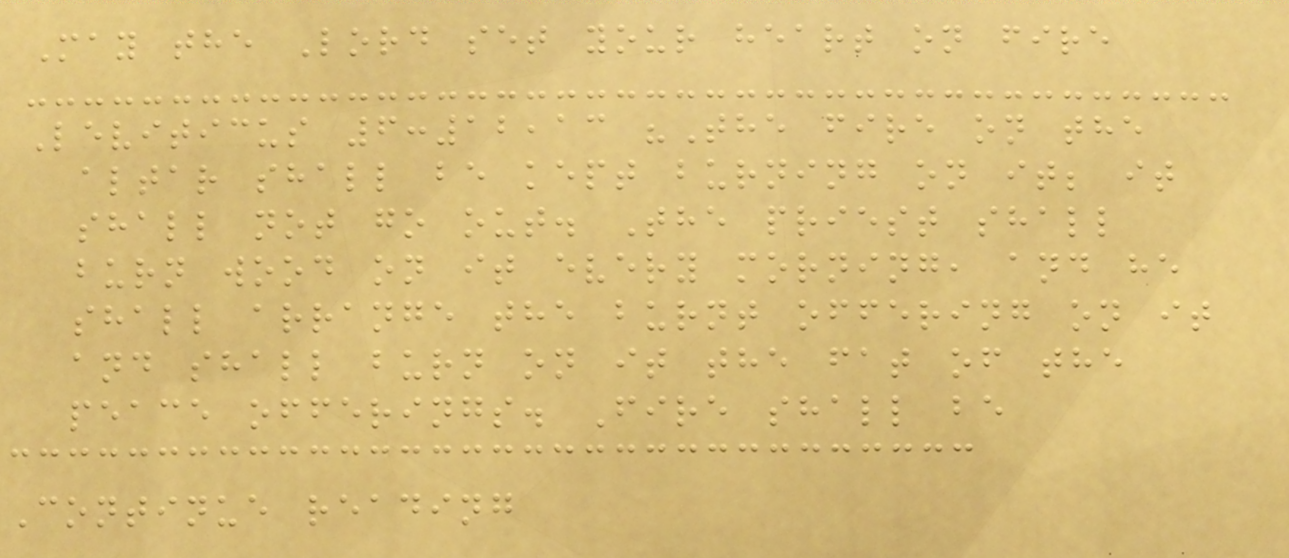May the Lord set your heart on fire
Leviticus 6:12,13 "The fire on the
altar shall be kept burning on it; it
shall not go out. The priest shall
burn wood on it every morning, and he
shall arrange the burnt offering on it
and shall burn on it the fat of the
peace offerings. Fire shall be
Continue reading
